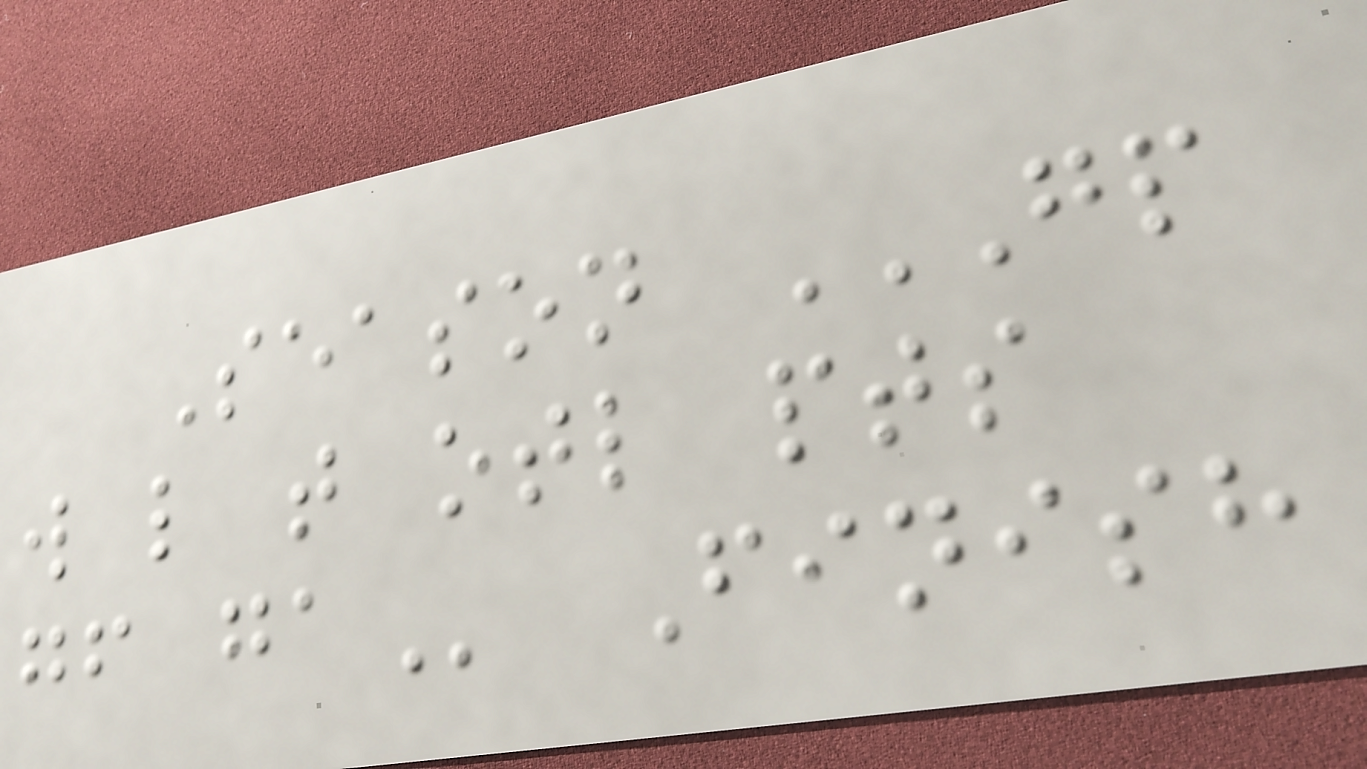Season GP
W L T OTL PTS
GF GA Finish
